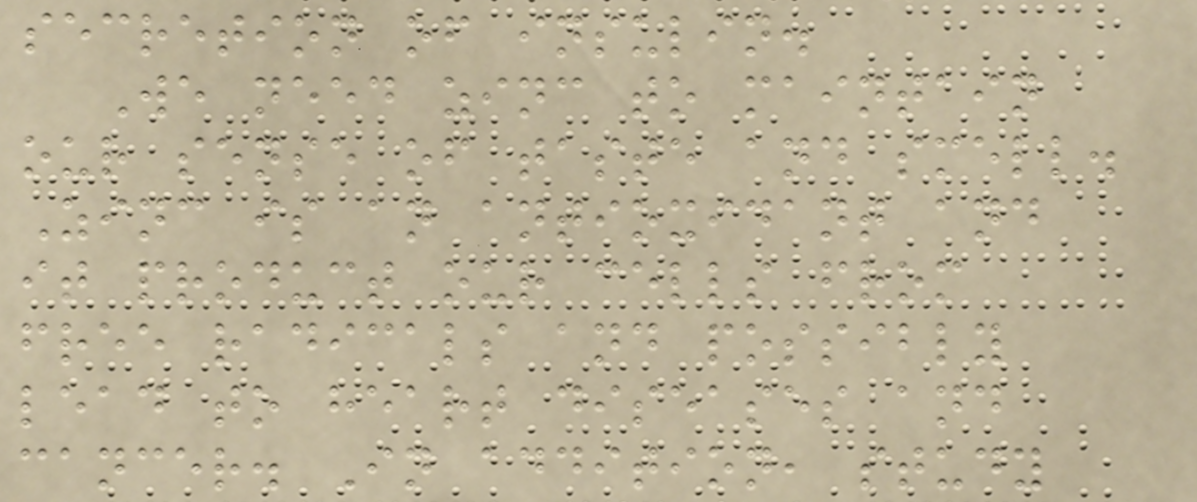secretion of insulin.
We need zinc to maintain
our sense of taste and smell.
Zinc is an antioxidant and
it product our cells from
free radicals and possibly
lead to heart diseases and
cancer. In addition, study
